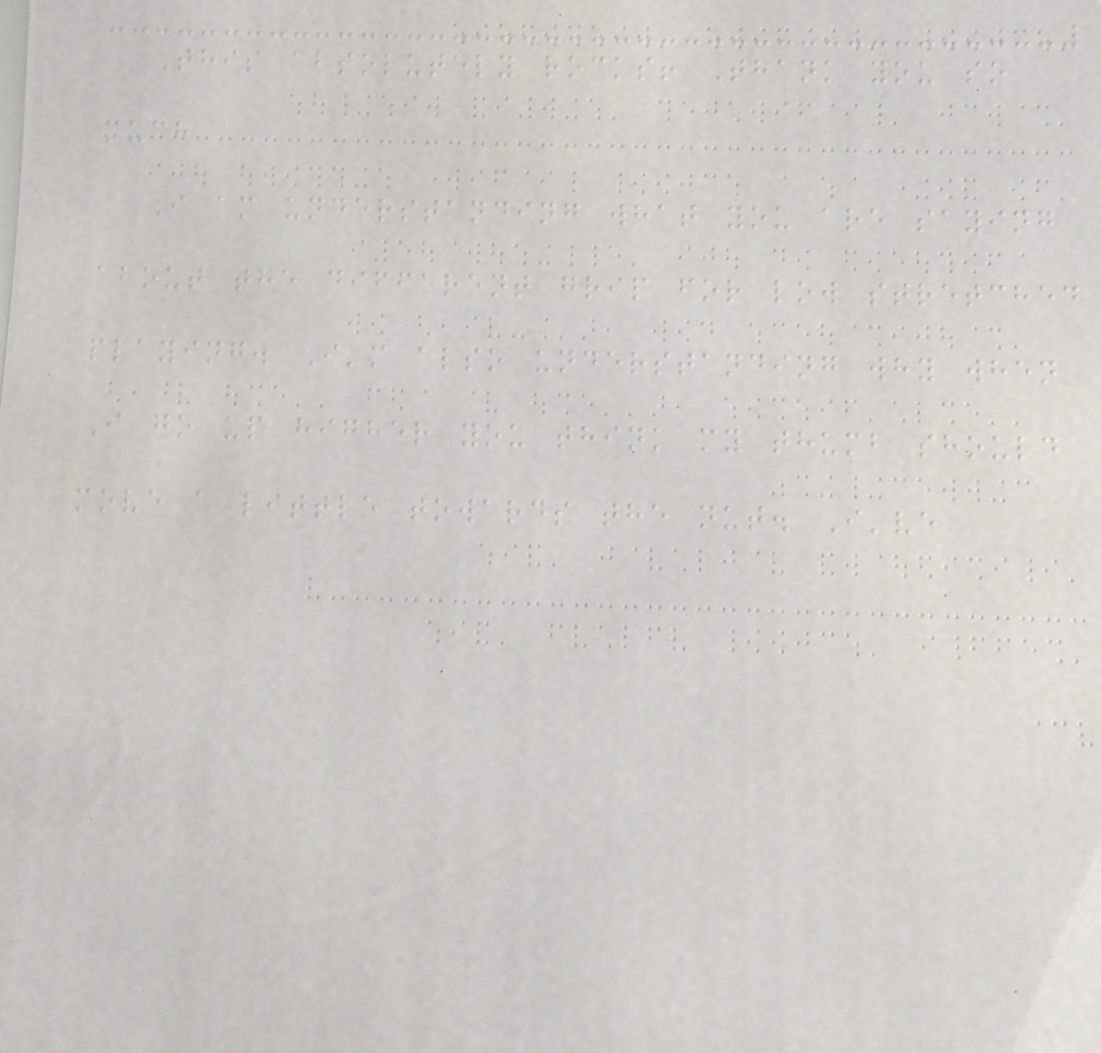This absolutely rocks! Thank you so
much
I am understanding what you are saying
about the different grip for low stretched
playing. I'm also understanding why when
I go up higher you think my thumb should
move a little towards the nut. I've
